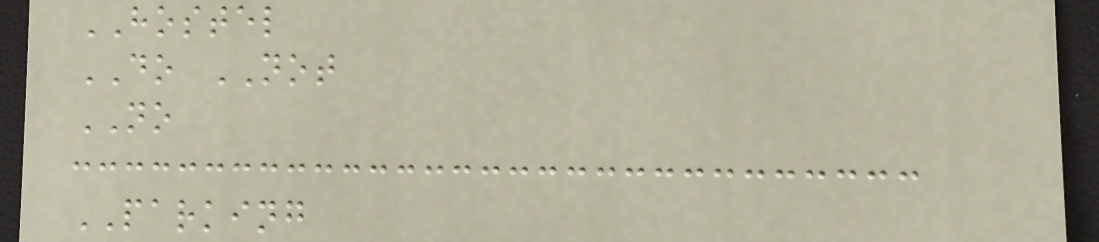HOSTEL
DO NOT
NO
PARKING
